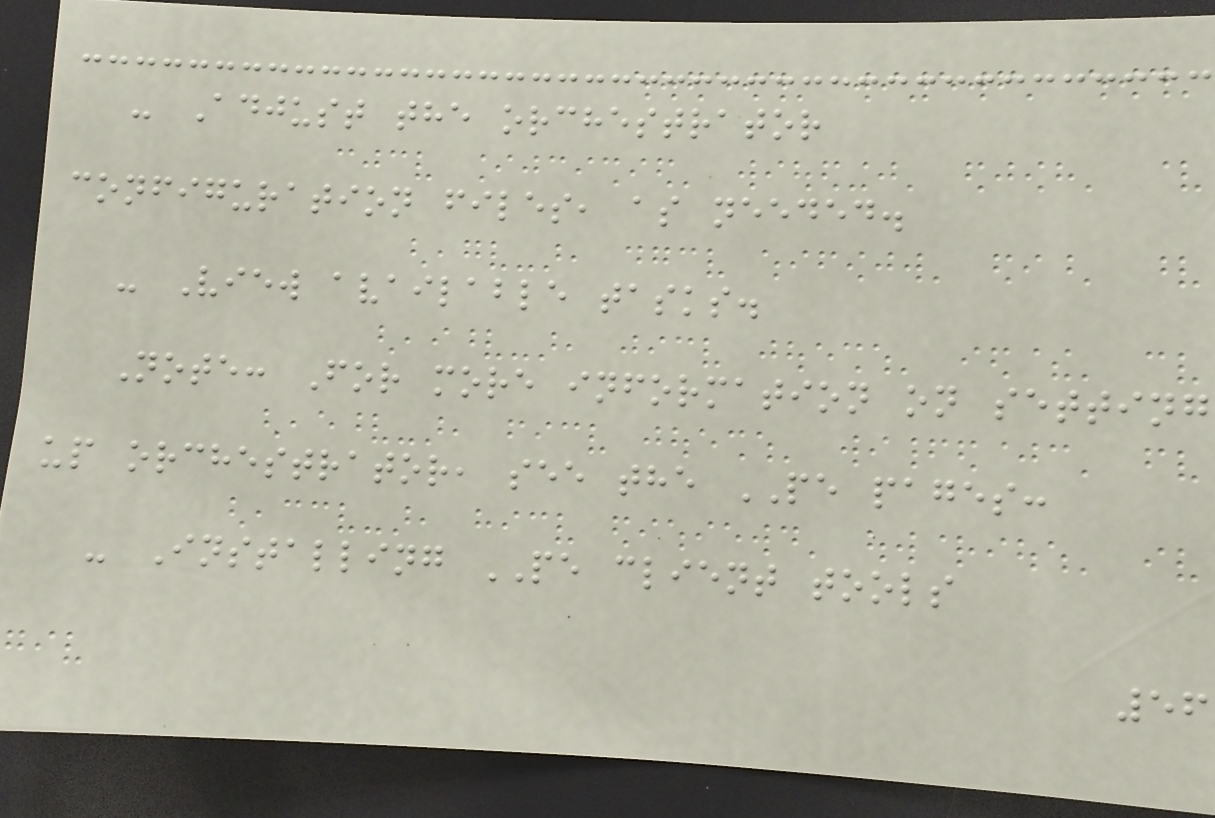- Adjust the orchestrator
configuration files, as needed.
- View available tasks.
Note: For more information on setting
up orchestrator, see the PE pages:
- Installing PE client tools
56
